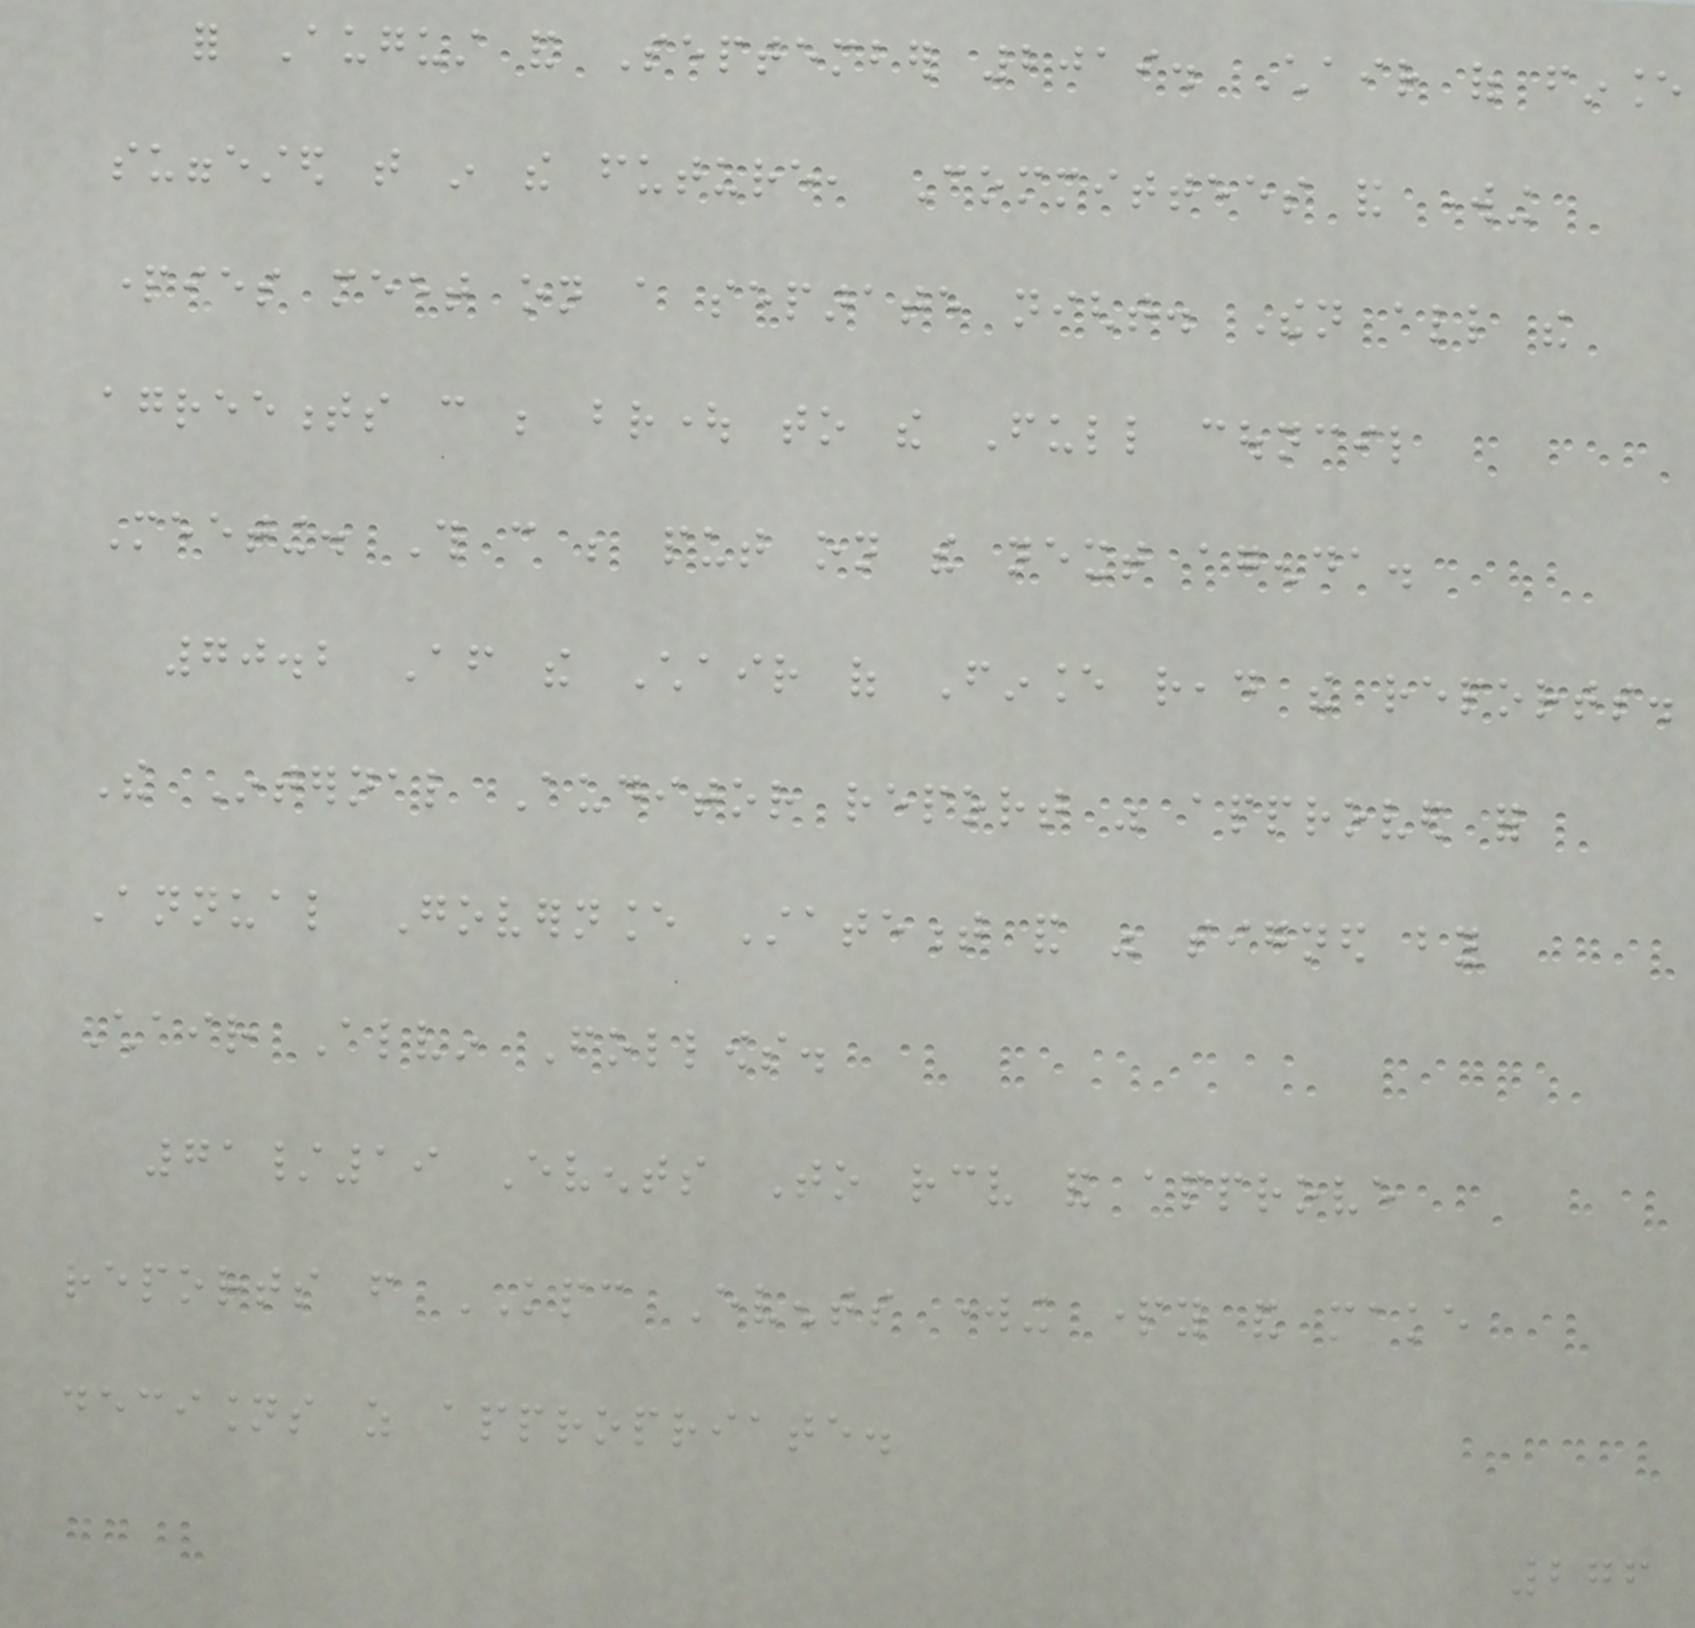for August and September 2019. Chair of finance
suggested that in the future, Committees and working
parties meet on a separate night. Then all the
agreements can be brought to the Full council
Meeting. This can be put on the next agenda.
70.2 After the Chair of Finance read the reports.
The Internal Auditor report was approved for
Annual Governance Statement and was signed by
Chair Alvin Follows.
71/19 Events To receive and approve
reports from KPC Events working party and make
decisions as appropriate.
276
